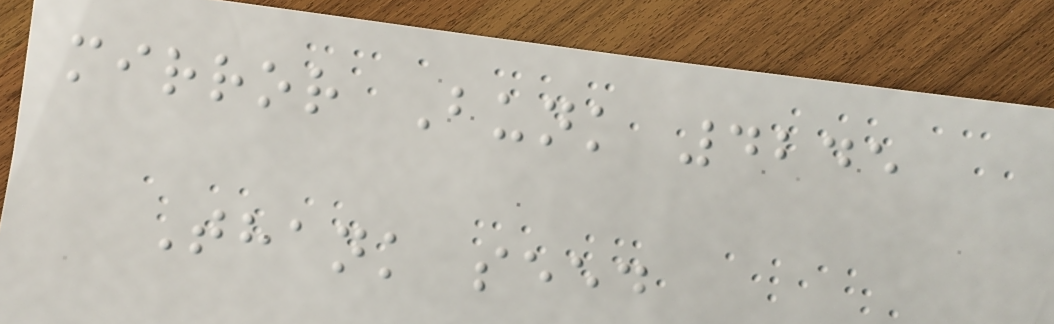mirror Bunk 4245
Thank seed
